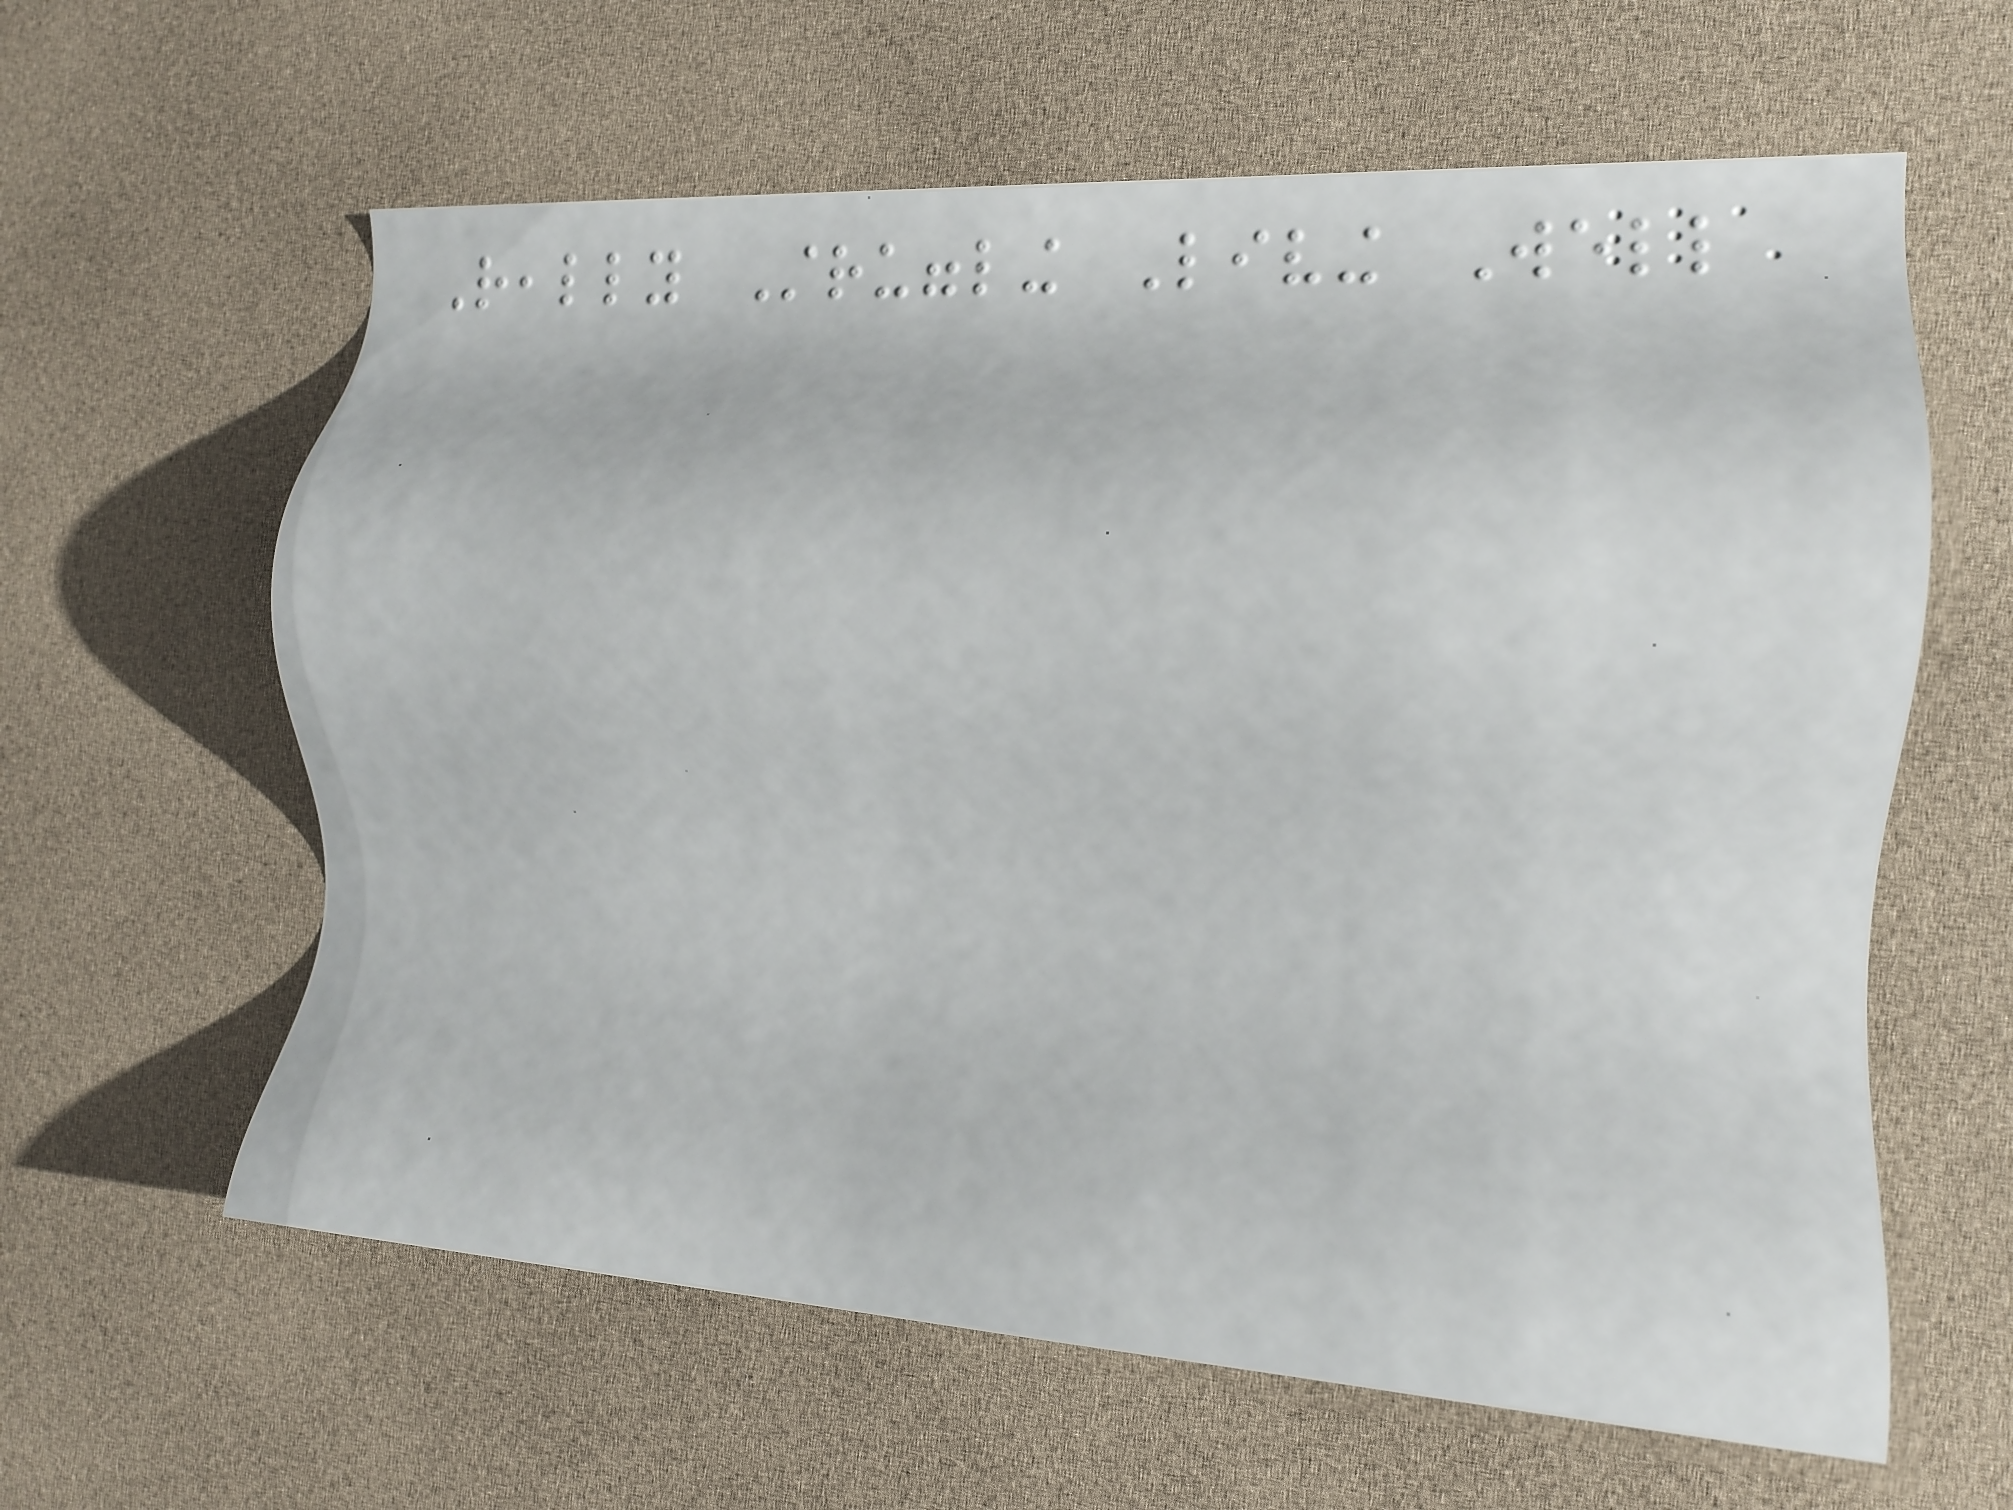Really Struggling Living Well
